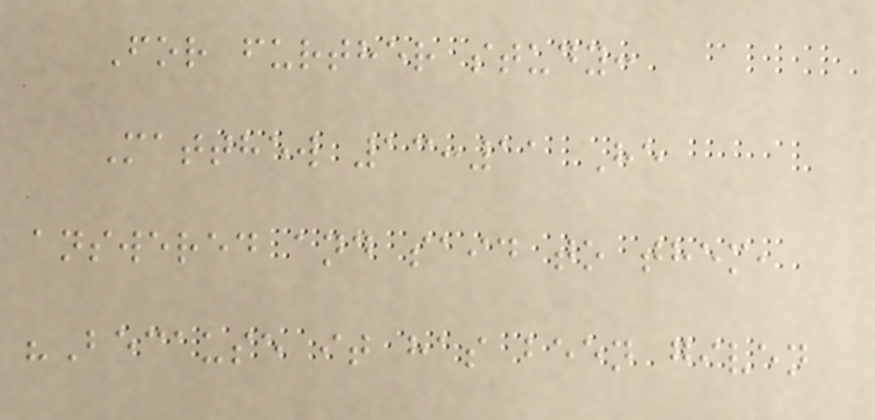For further study:
Matthew 13:11 He
answered and said to them,
"Because it has been given
